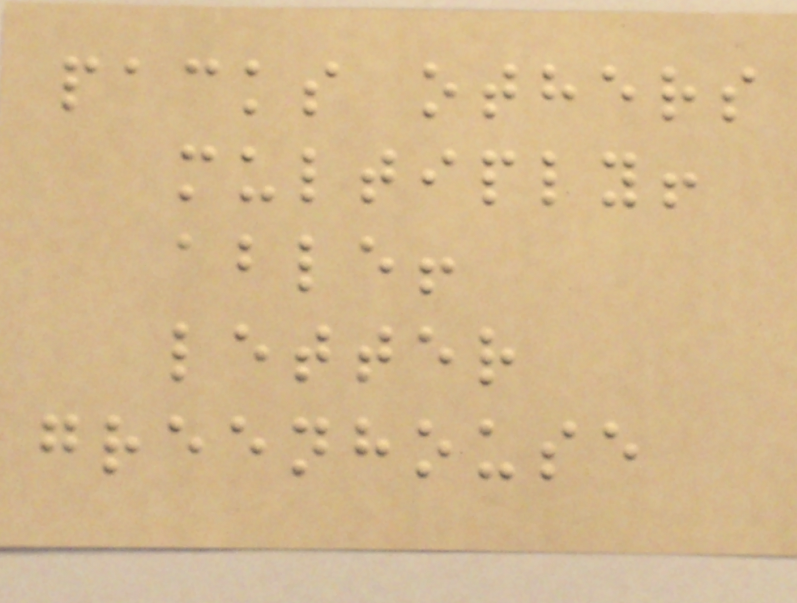packs others
multiply!
able!
letter
greenhouse
